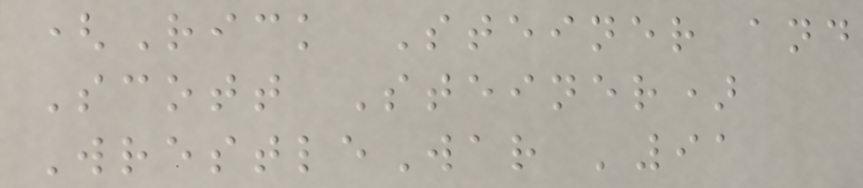(Rick Steiner and
Scott Steiner)
WrestleWar '91
